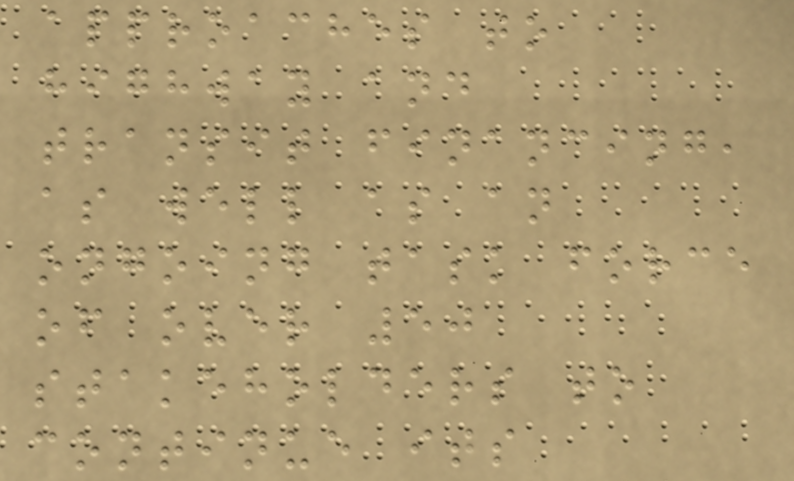approaches to
highway and
transit financing,
as well as an
ongoing task force
of over 50
stakeholders to
continue its
